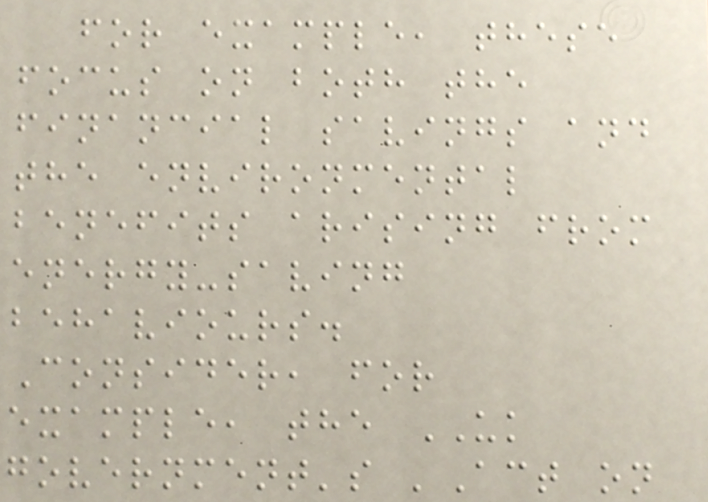for example, these
focus on both the
financial savings and
the environmental
benefits arising from
energy-saving
behaviours.
Consider, for
example, the UK
government's 'Act on
